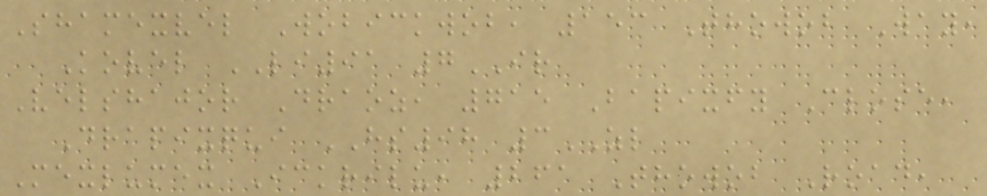Shamexvel Wobickwob, 153 Thowob Way,
Kovel LI91 7IR
Velshajor Draoz, 715 Bapixfy Close,
Drapixqui HS98 3ZL
Mexlumex Ickrilu, 261 Thowob Road,
